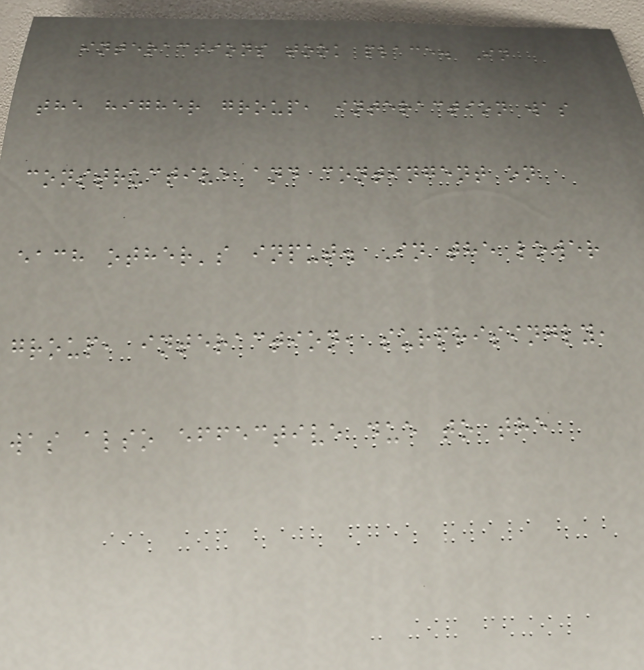interactions took place. In
the higher group, interaction was
constructive and contingent on
each other's input. In the lower
group, interaction, surprisingly,
was also effective due to the
